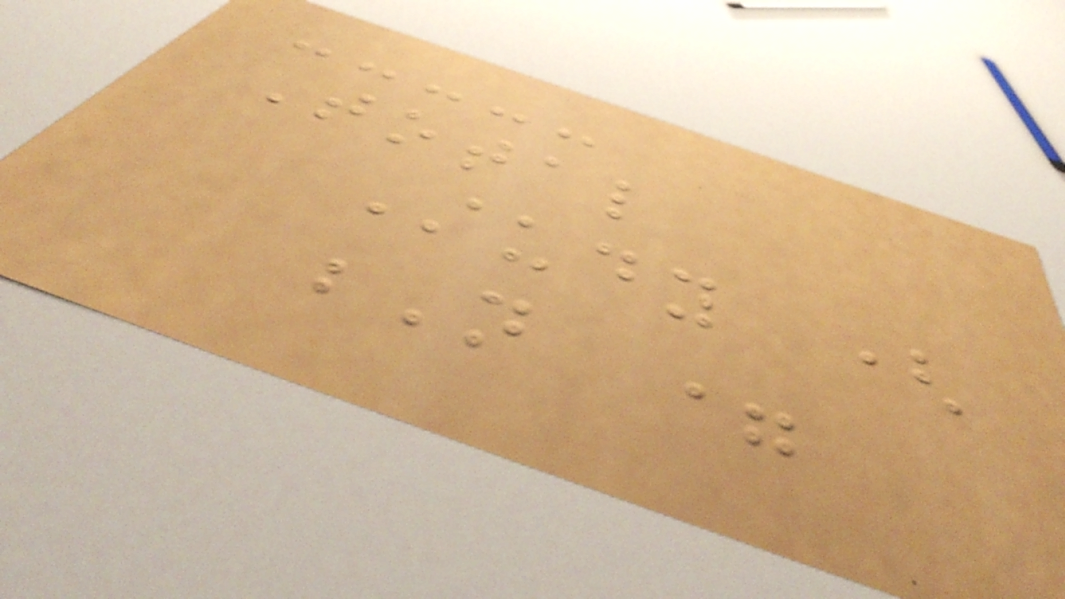Total
Study (
N =
